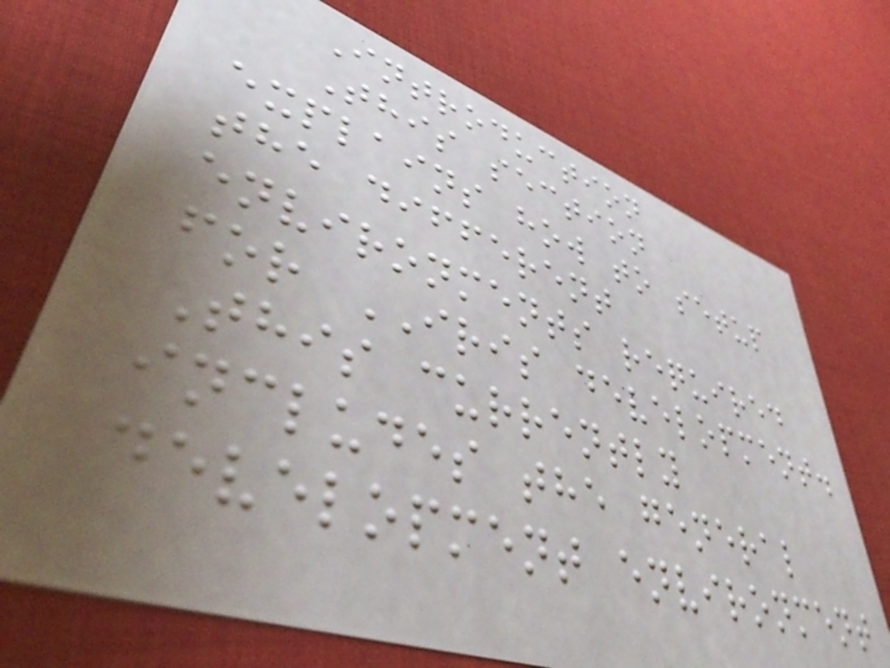Introduction
This section
explains how to setup
the different
environments required
for IRIS development.
This currently
includes the general
development environment
